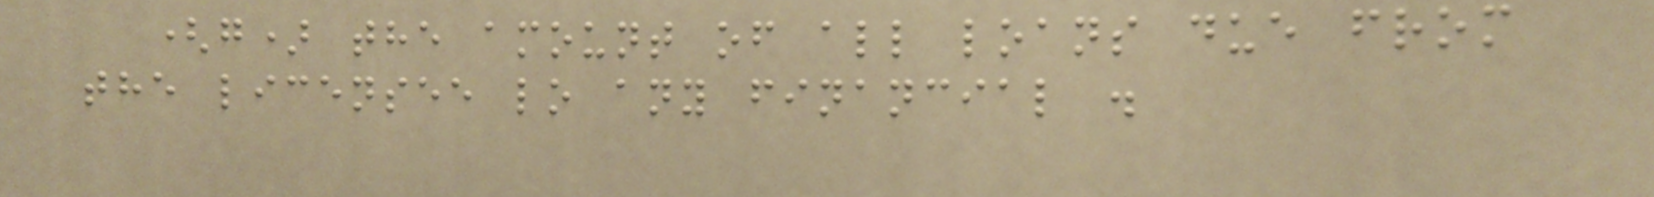(g) the amount of all loans due from
the licensee lo any financial .
